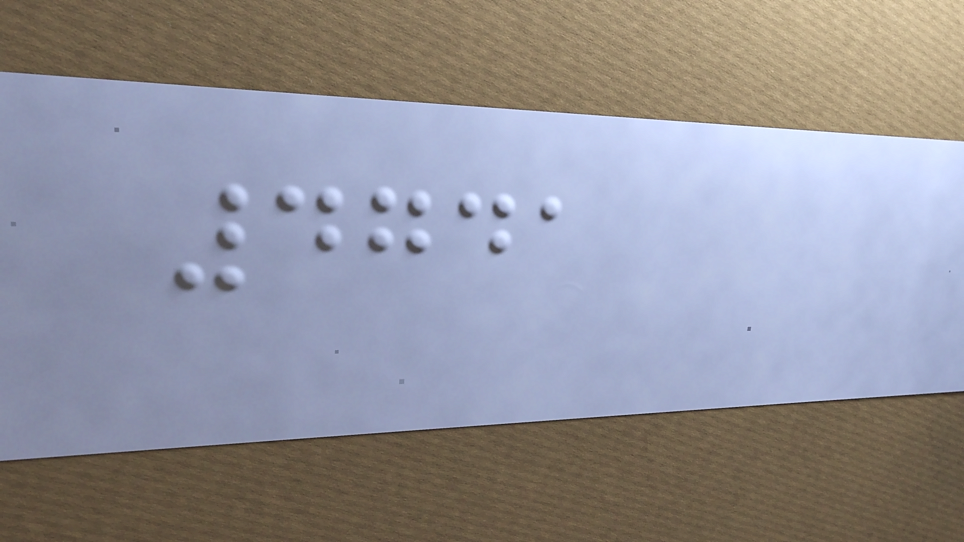4741
